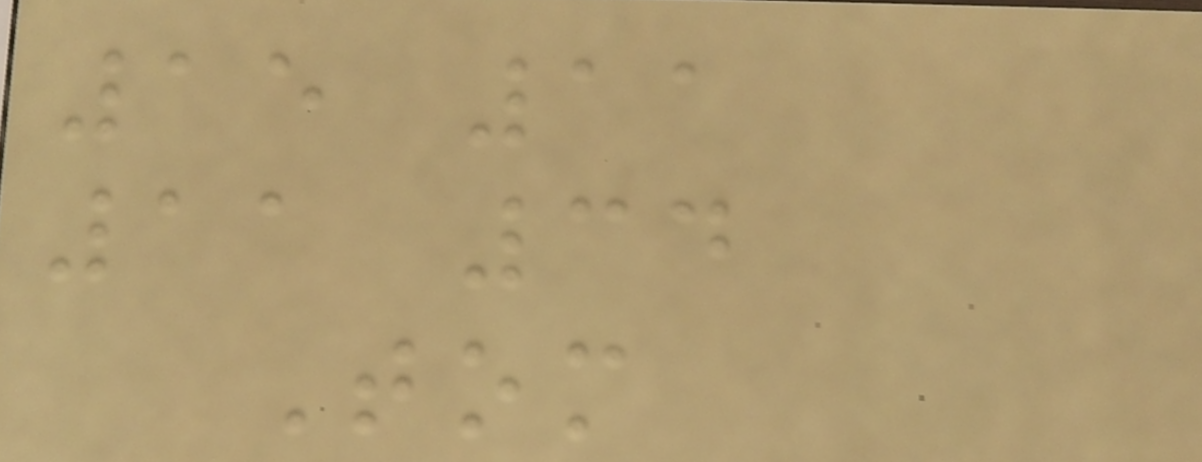15 11
11 34
Tom
